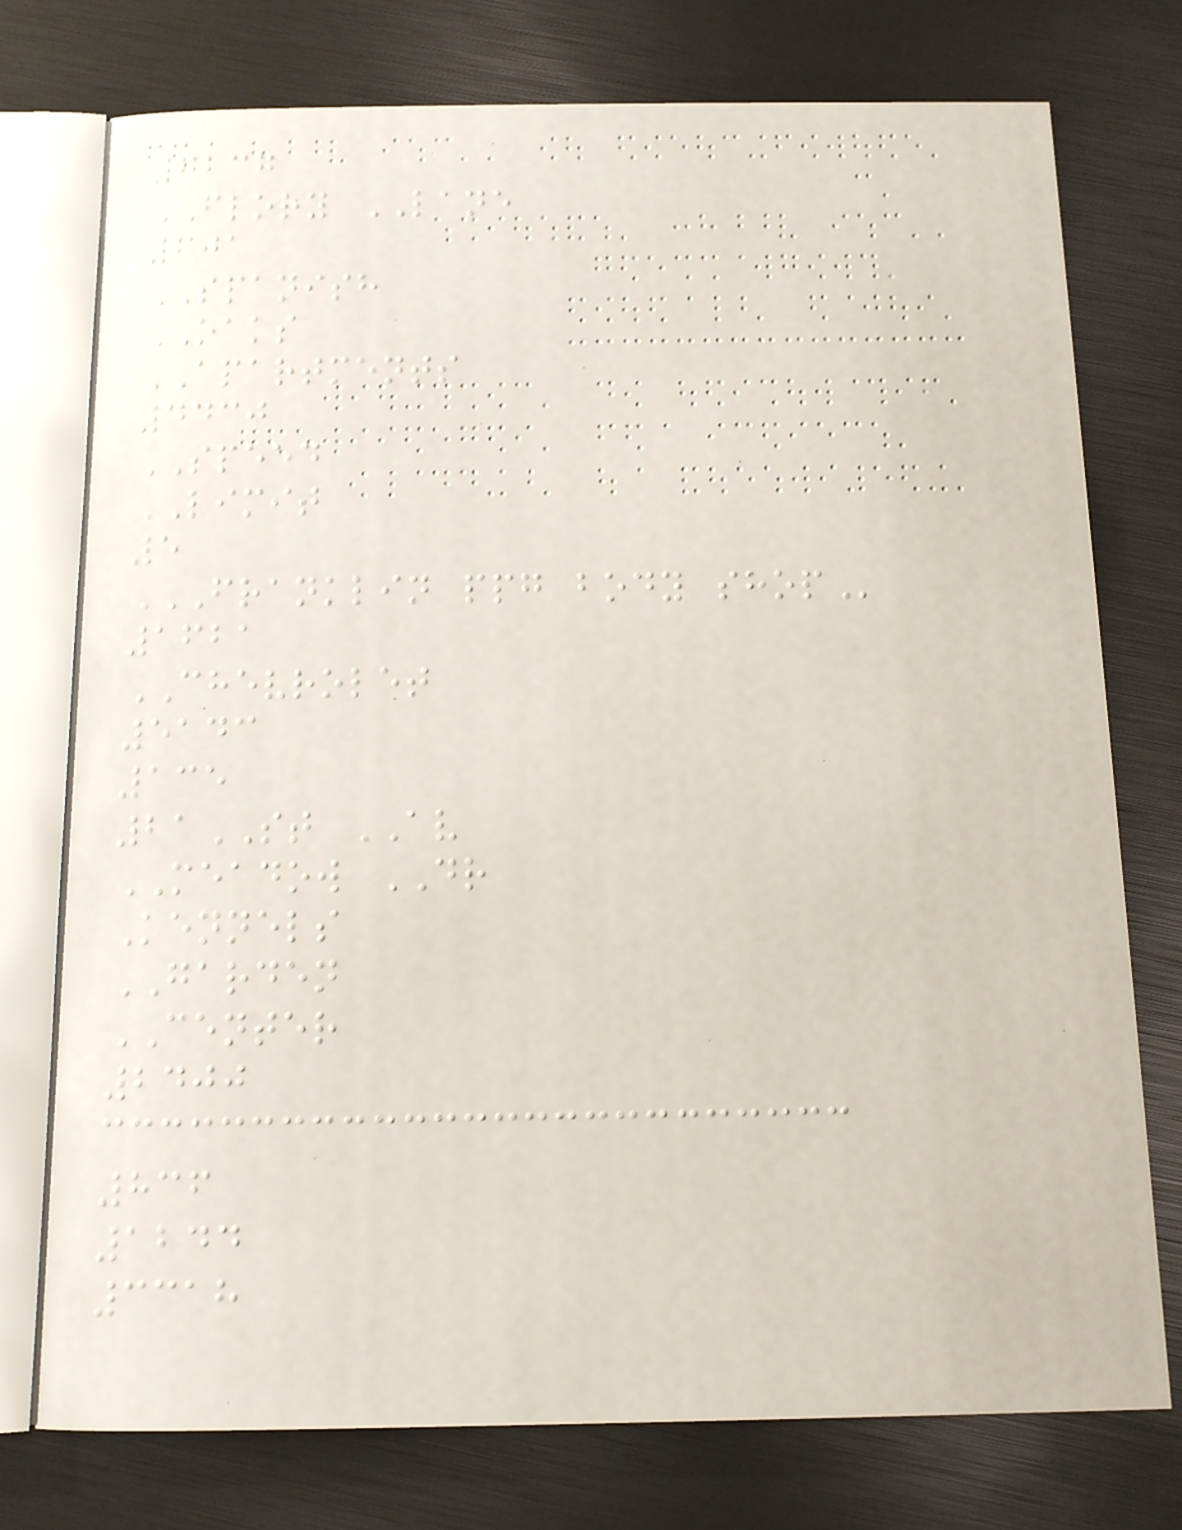7237
FLORY LANE
601
SPANISH
OAKS
APARTMENTS
4430
SPEED
LIMIT
5
FRANKLIN PPG BODY SHOP
1621
CHEVROLET
5143
135
21ST AV
MEADOW DR
Kennels
GARDEN
CENTER
2400
836
1244
3318
